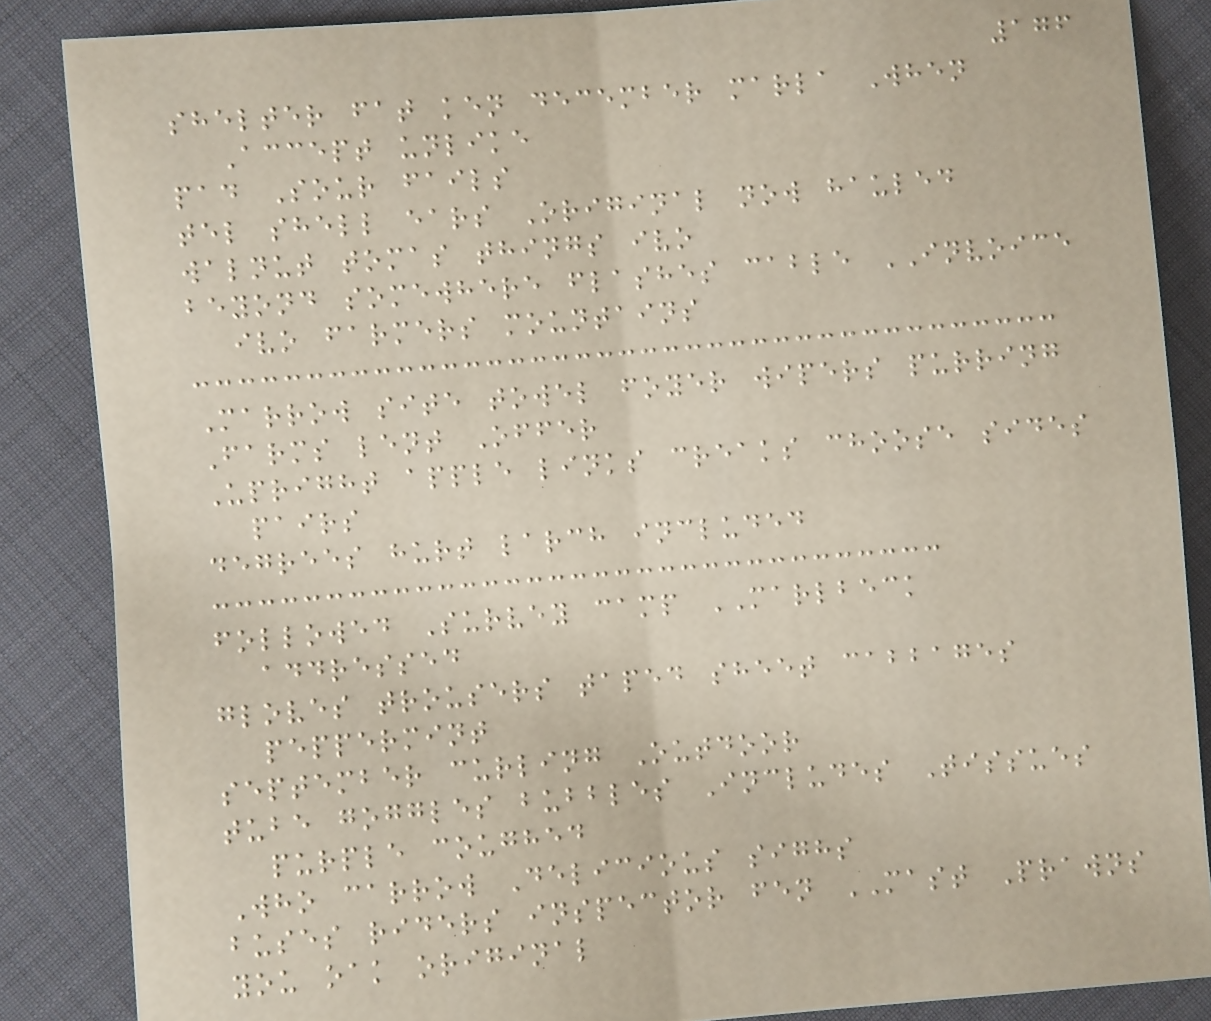176
shelter fat ken december marla When
Accept unlike
pad Sour fails
tel shell ears Original now hauled
walnut tomas things ivo
beyond somewhere flashes cable INVOICE
ivo farmers mountains
Marrow site towel foyer wipers purring
Farms lent Offer
Upright apple links creaks choose sides
pairs
degrees hurt larch included
followed Survey camp MARLBECK
addressed
gloves trousers taped sheet cabbages
peppermint
september curling Outdoor
tube goggles bubbles Includes Tissues
purple coughed
Who carrow Delicious sighs
buses riders inspector fen MAST Prawns
you oak original
